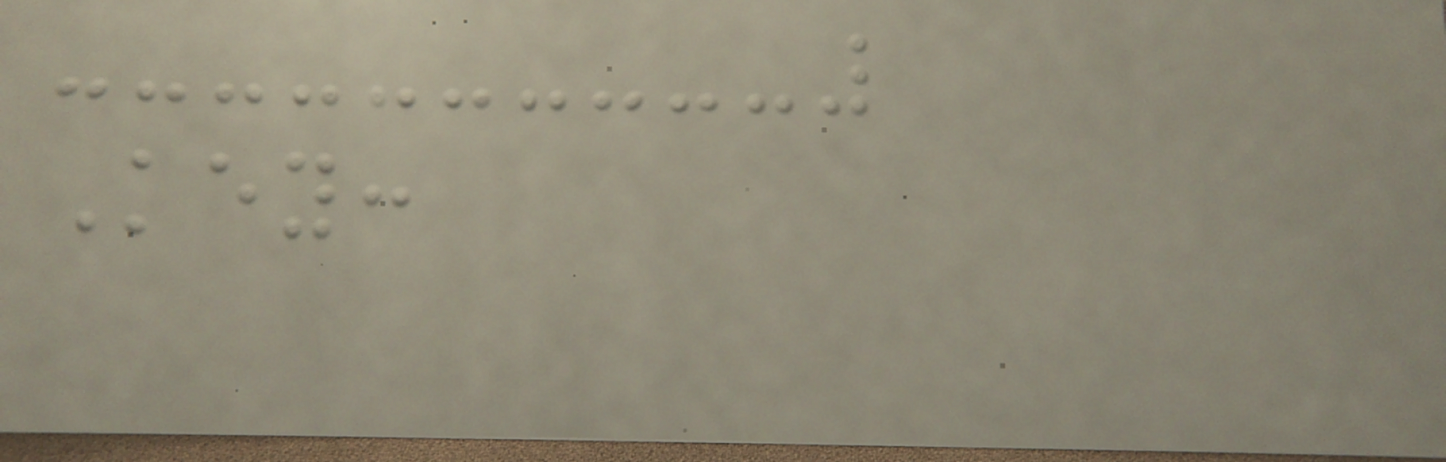Key:
